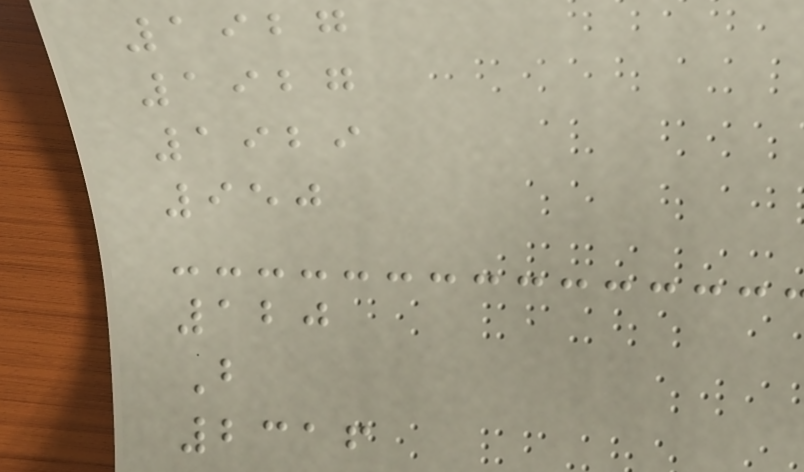1927
1927
1929
950
120
B
2316
